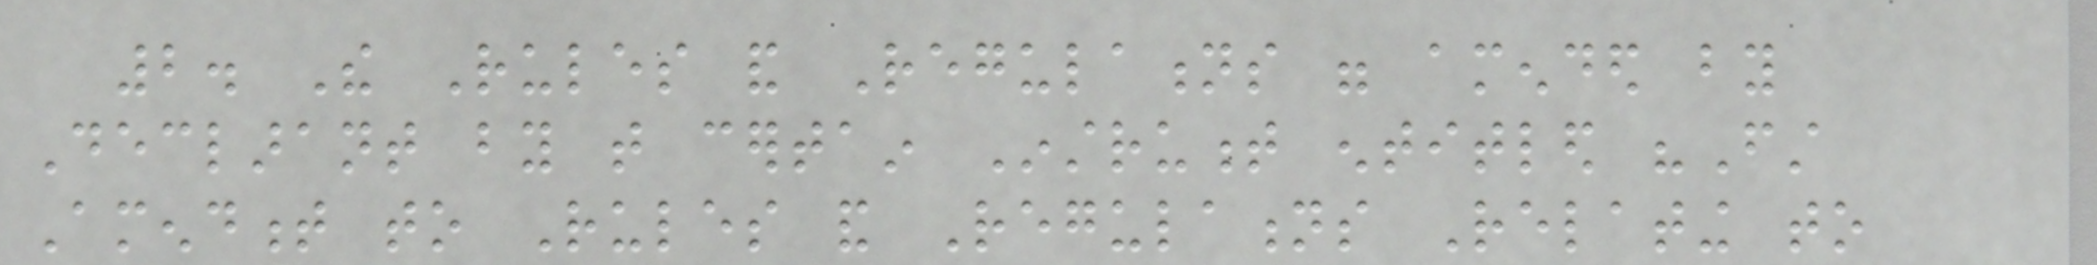2. The Rules and Regulations were amended by
Declarant by that certain Instrument entitled "First
Amendment to Rules and Regulations Relating to
